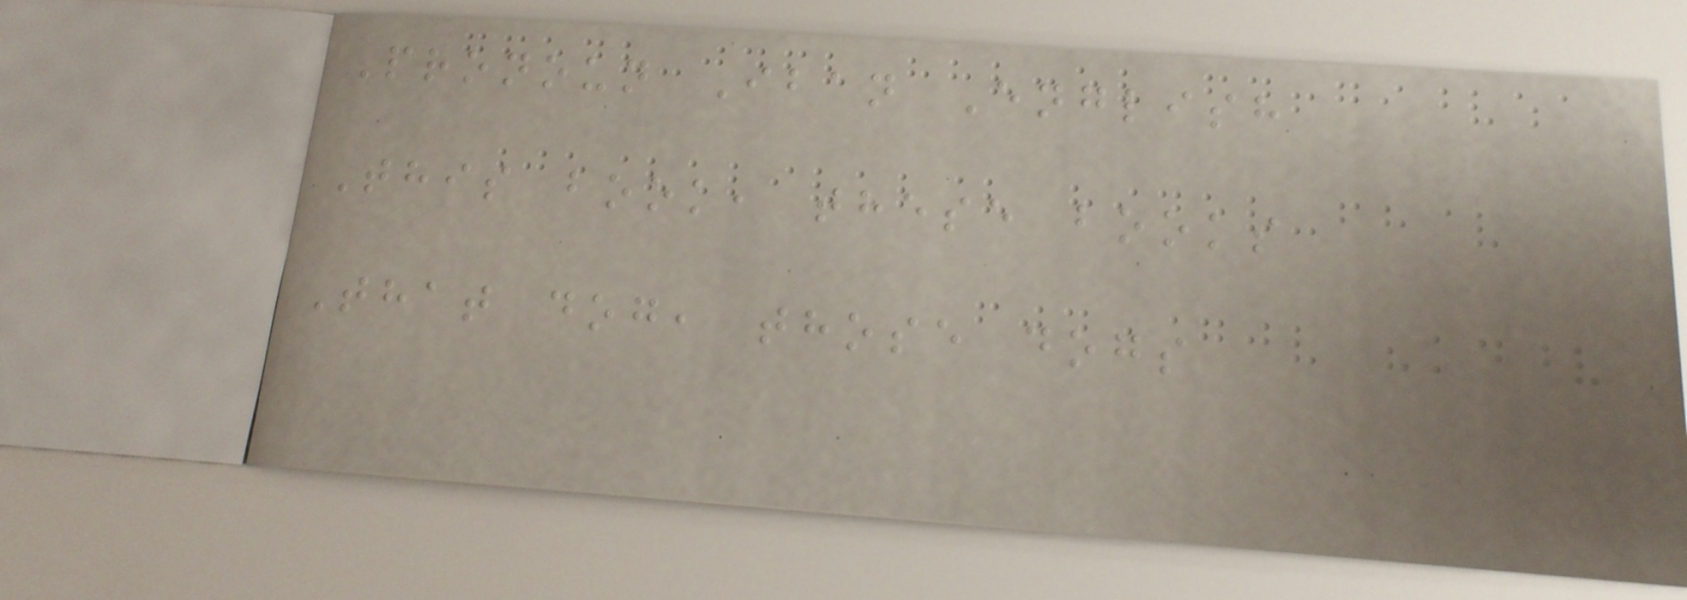Pronoun Iban English
This book, these books
That dog, those dogs
